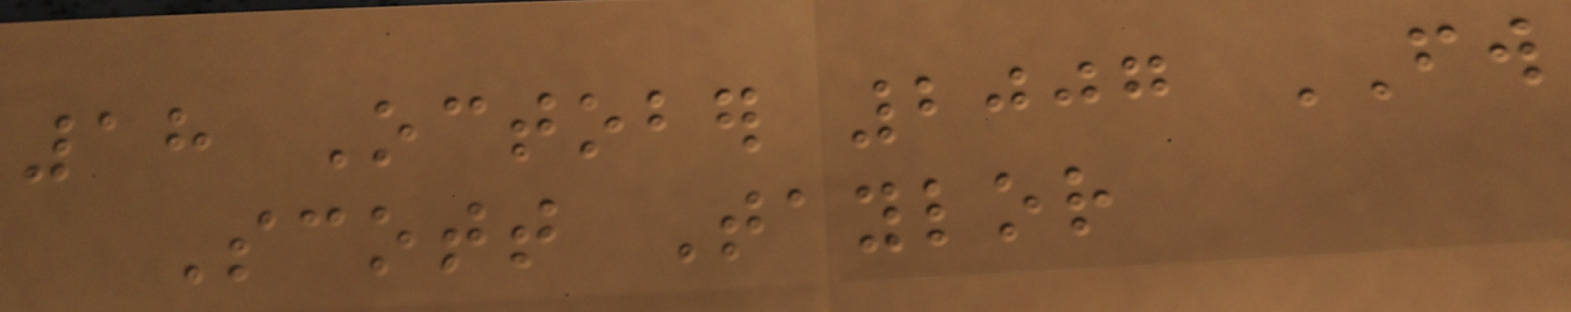18 October 2007 FW
Scott Taylor
